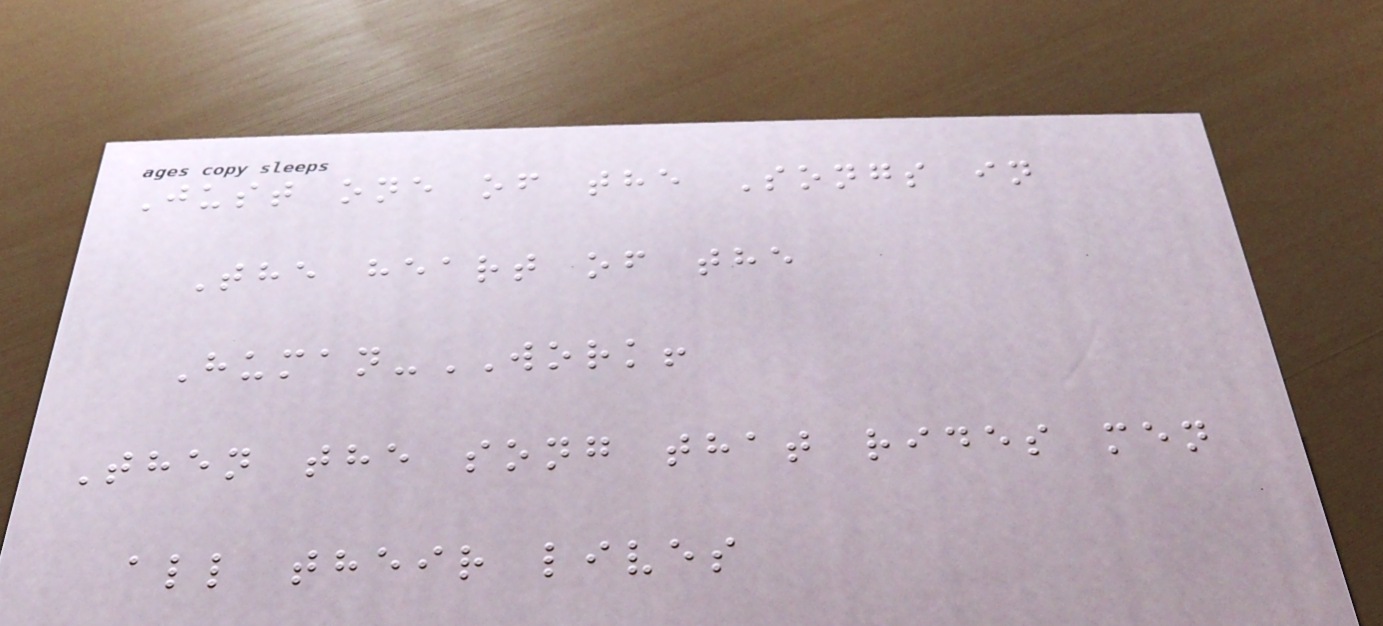Just one of the Songs in
The heart of the
Human-WORK!
Then the song that rides men
all their lives
